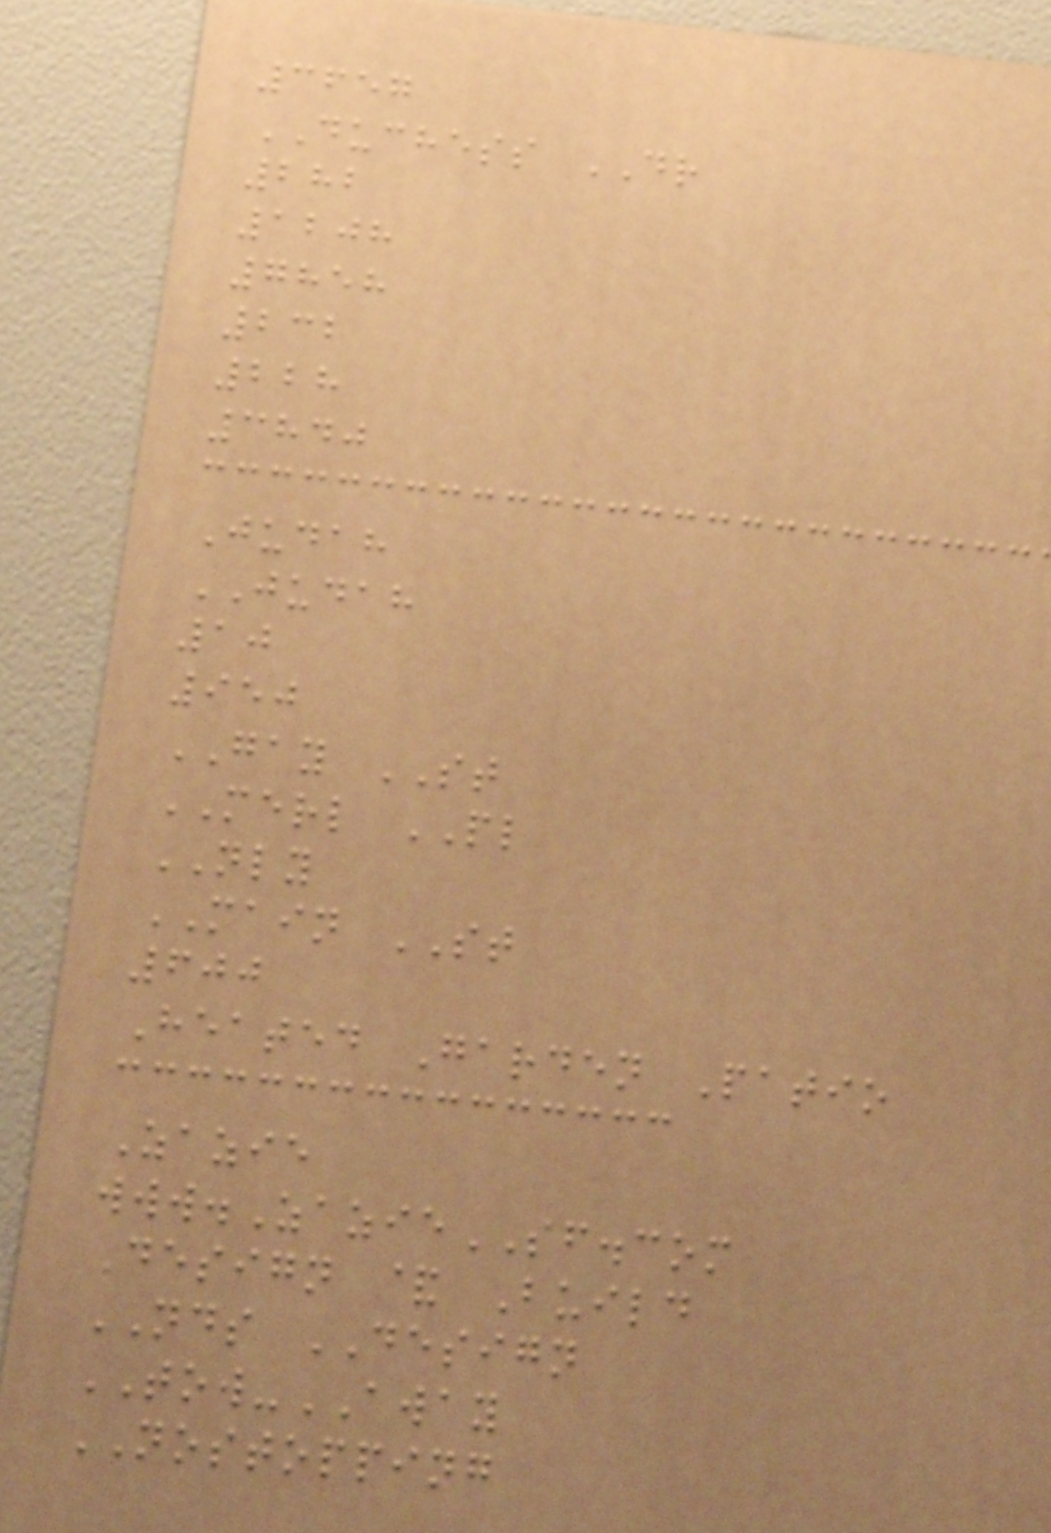3657
DUCHESS DR
282
1208
7858
232
228
3840
Judah
JUDAH
10
950
GAY ST
MERL PL
NLY
MAIN ST
600
Heated Garden Patio
Zazie
www.ZazieSF.com
Design & Build
NDS DESIGN
TOW-AWAY
NOSTOPPING
